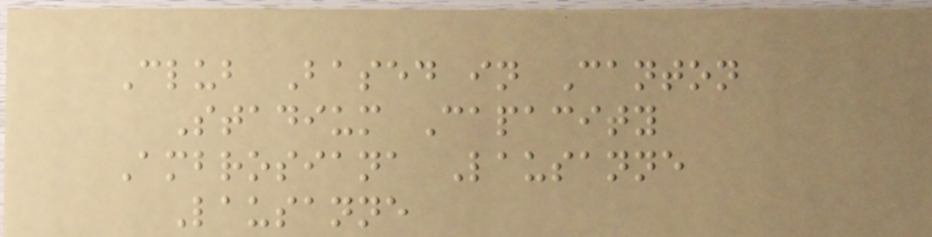Club Based in Canton
Stadium Capacity
Ambrosiana Lausanne
Lausanne
